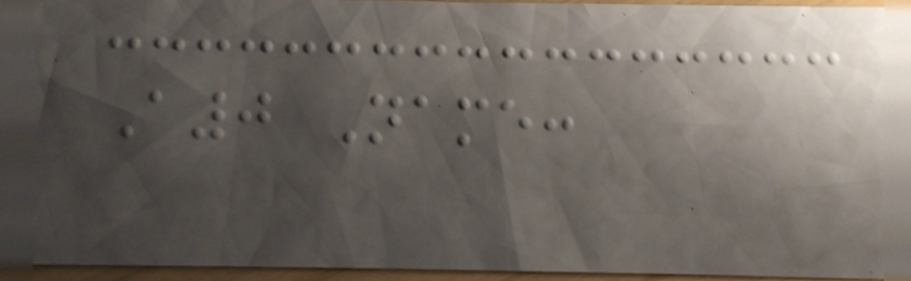A0 Name:
